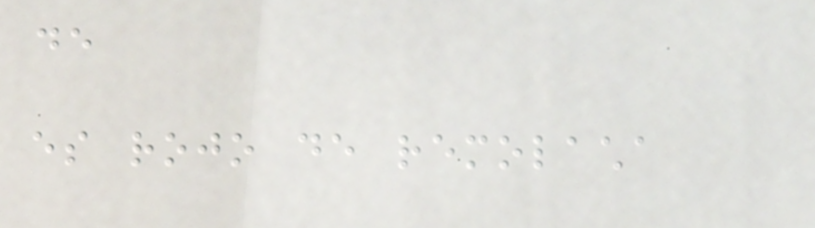de
es rojo de remolacha
